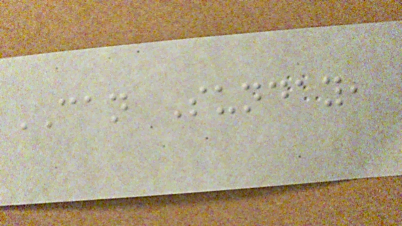CAN Sunday,
